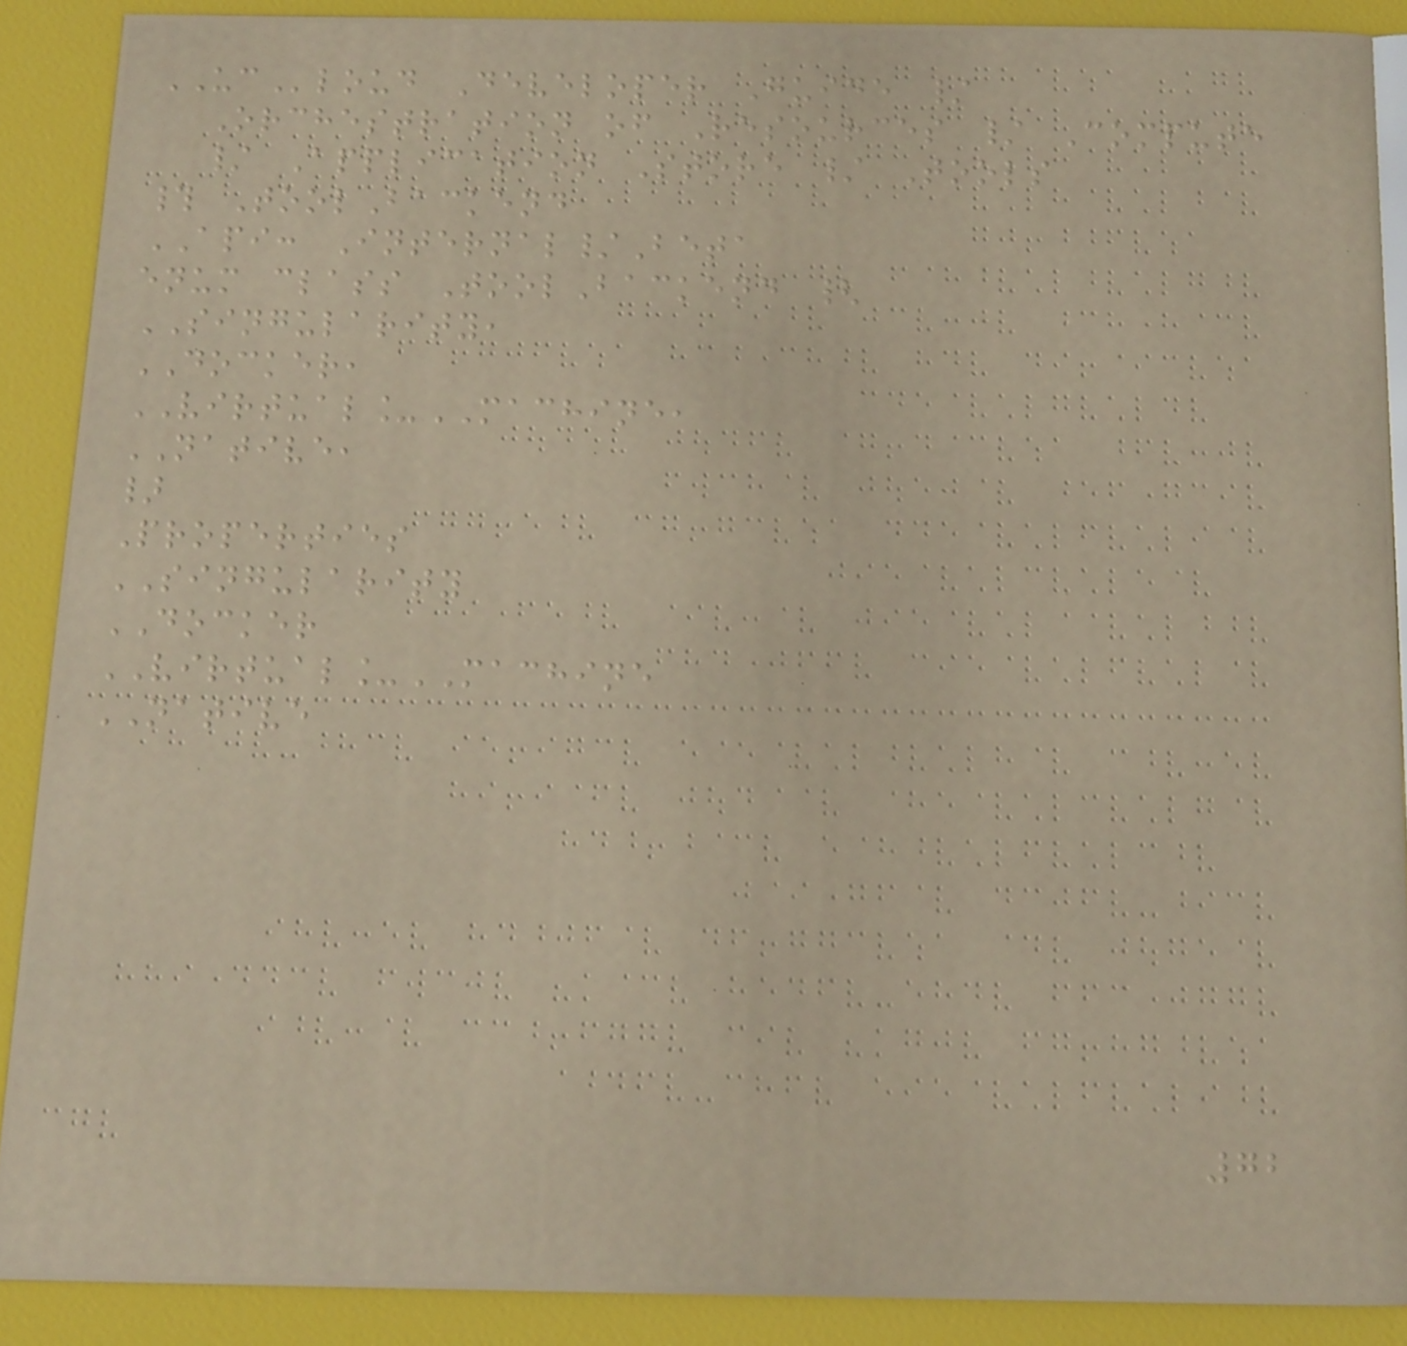UCloud Developer Guide /
Orchestration of Resources / Compute
/ Application Store / Tools
# ToolBackend
API: Internal/Beta
enum class ToolBackend {
SINGULARITY,
DOCKER,
VIRTUAL_MACHINE,
NATIVE,
}
Properties
SINGULARITY
DOCKER
VIRTUAL_MACHINE
NATIVE
72
